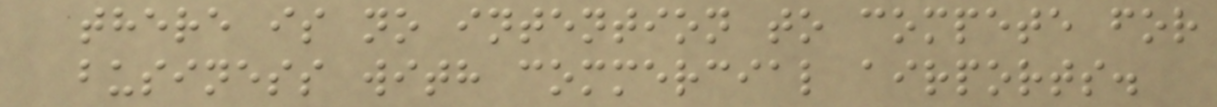there is no intention to compete for
business with commercial airports.
